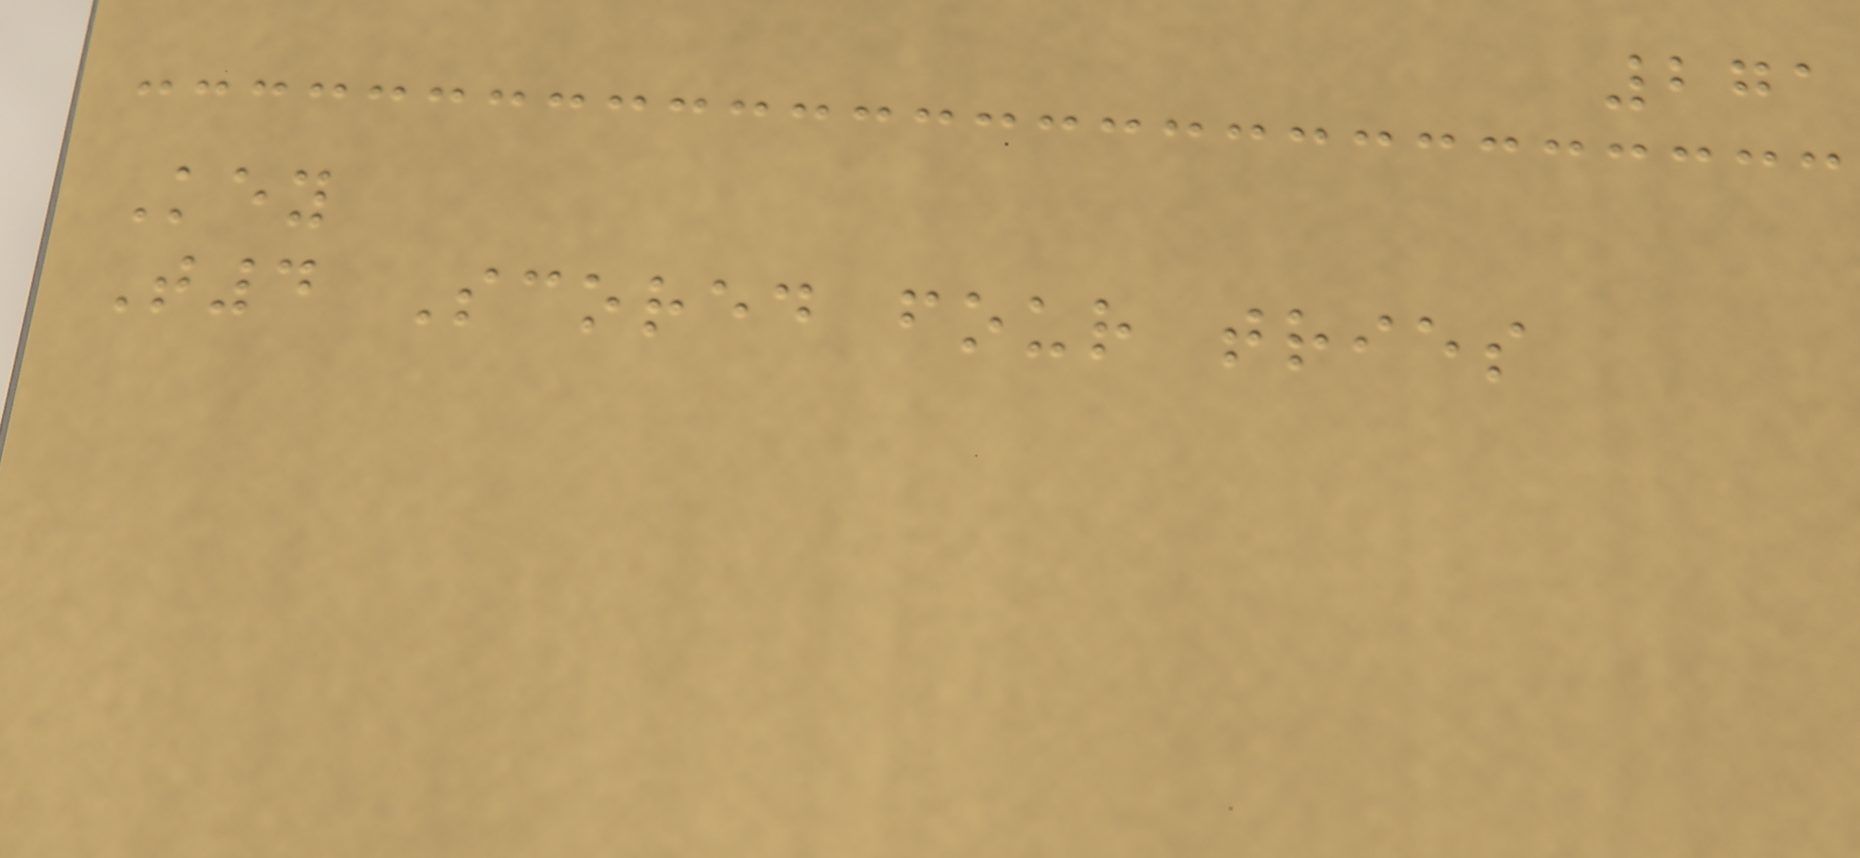271
Key
T4 Scored four tries
